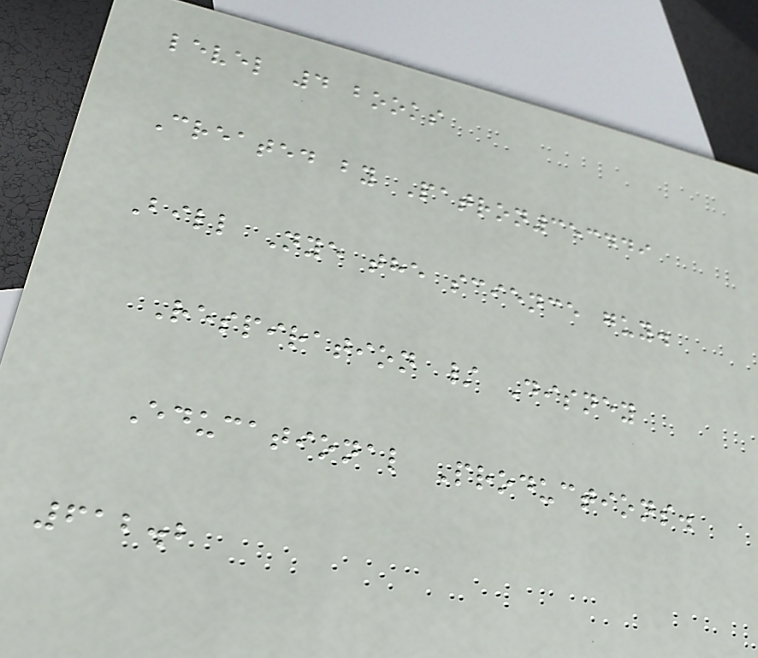level 4 books
Created by Patron353449
Bill Nye the science guy.
Respiration / Disney
Educational Productions.
612.2
